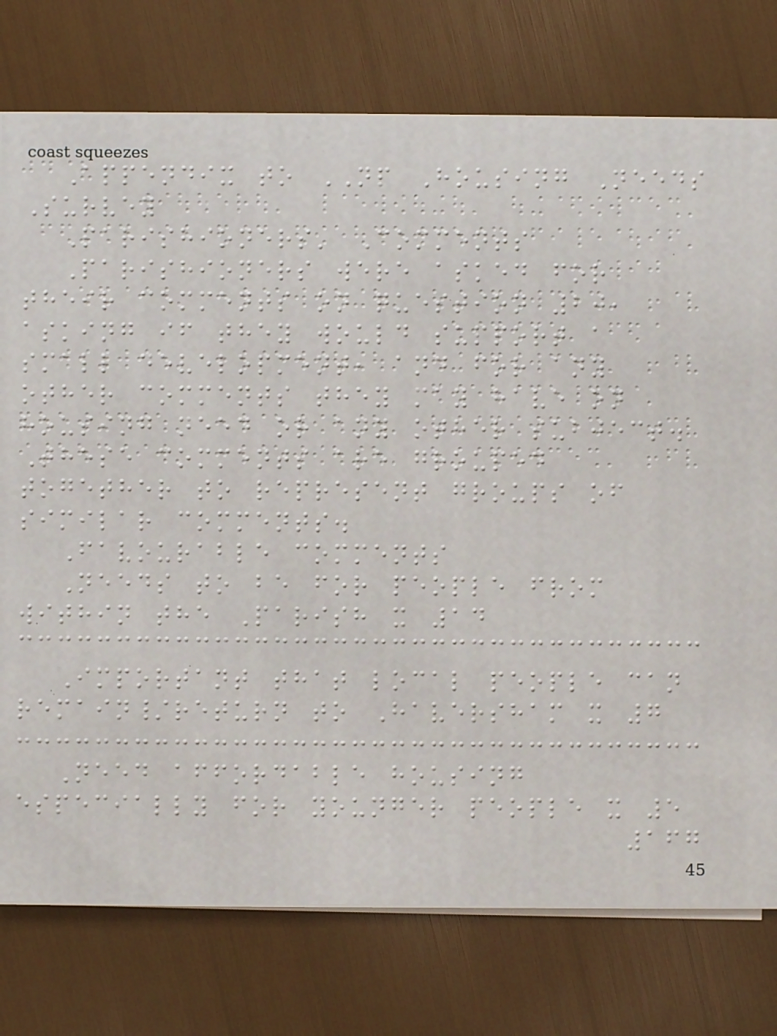Appendix to NP Housing Needs
Survey
Parishioners' Comments
Parishioners were asked for
their comments on question 20,
asking if they would support a
small development, and for any
other comments they may have on
housing need or any other subject.
These comments are grouped
together to represent groups of
similar comments.
Favourable comments
Needs to be for people from
within the Parish x 14
Important that local people can
remain/return to Haversham x 7
Need affordable housing
especially for younger people x 5
167
